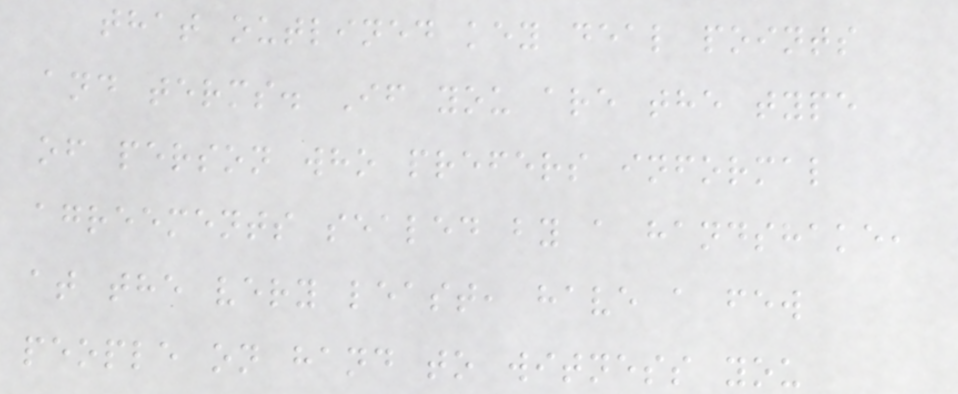that outlined key deal points
and terms. If you are the type
of person who prefers informal
agreements sealed by a handshake,
at the very least, have a few
people on hand to witness you
